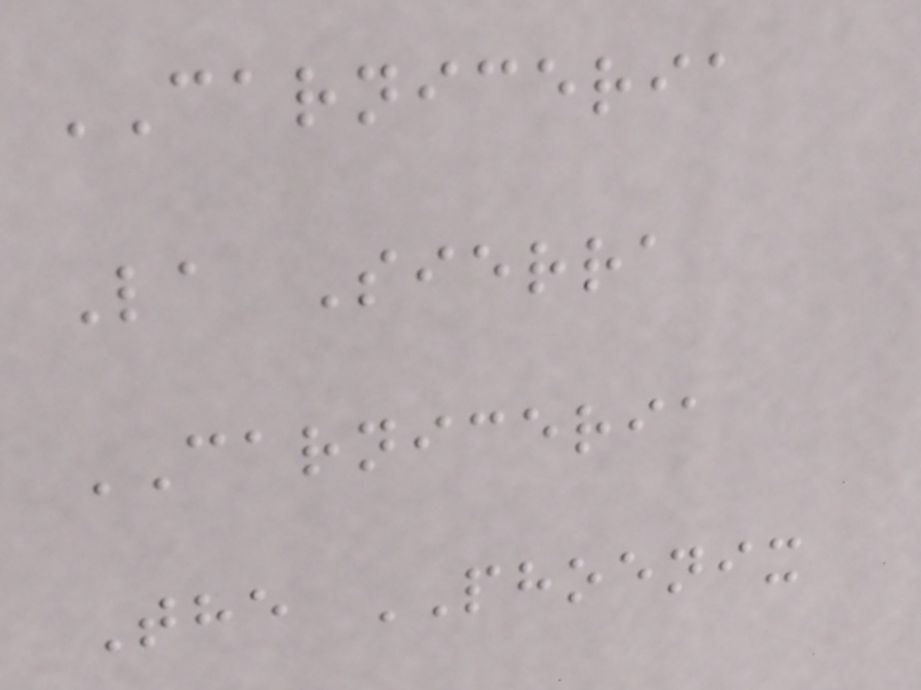CARNICERIA
La Sierra
CARNICERIA
The PHOENIX
